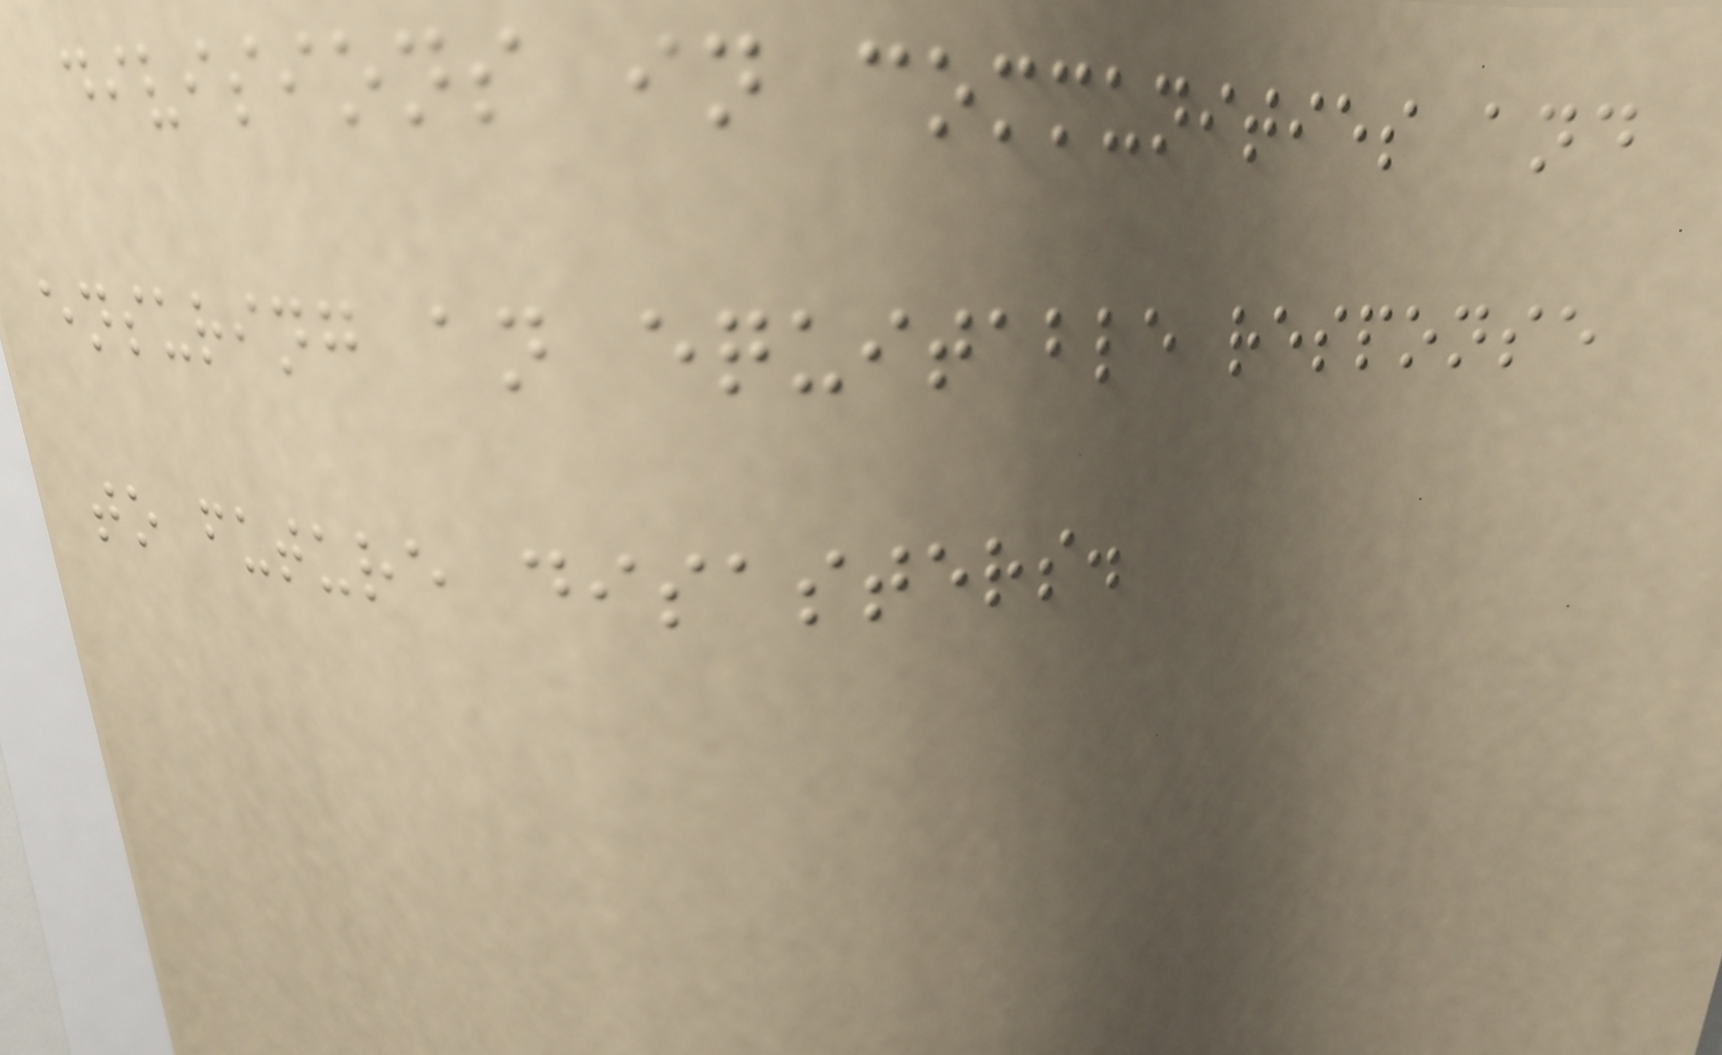divisions in communities and
ensuring an equitable response
to future disasters.
